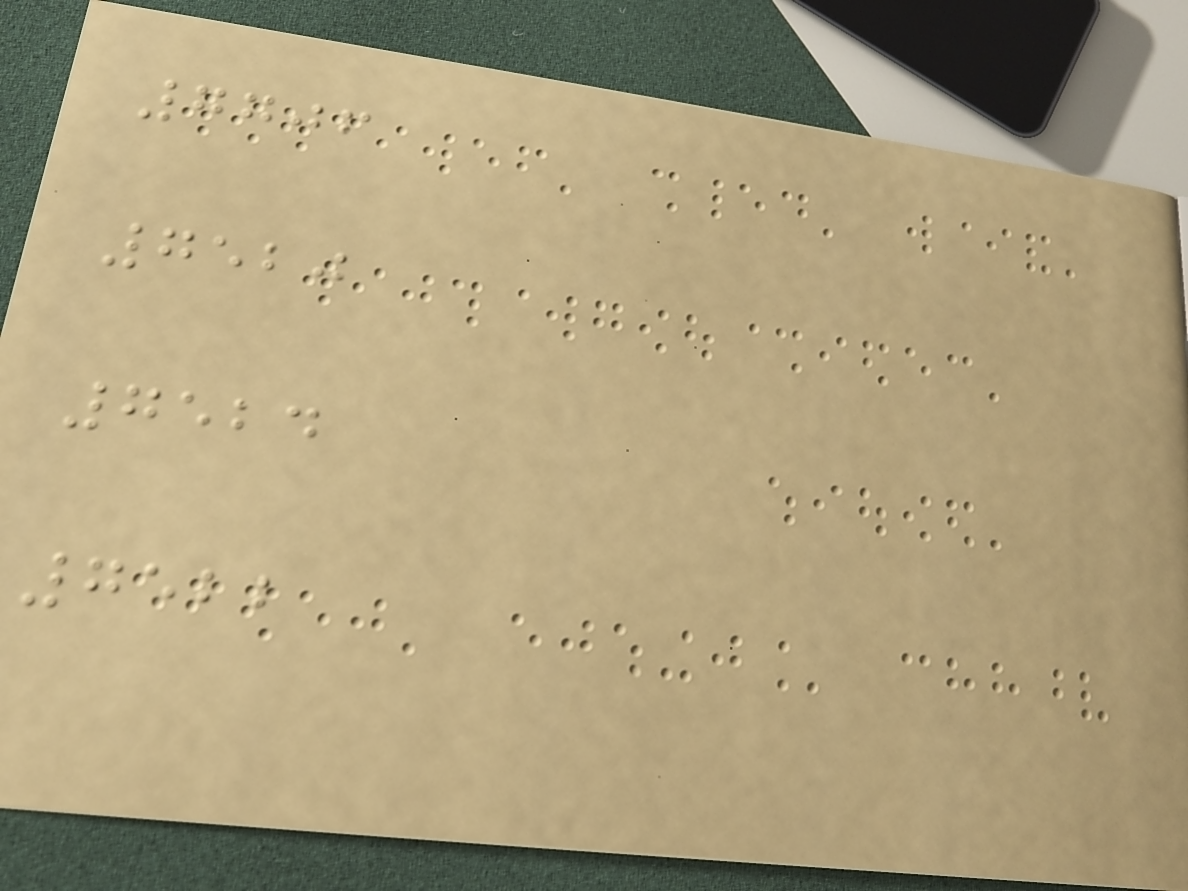7706
7520
7524
7522
